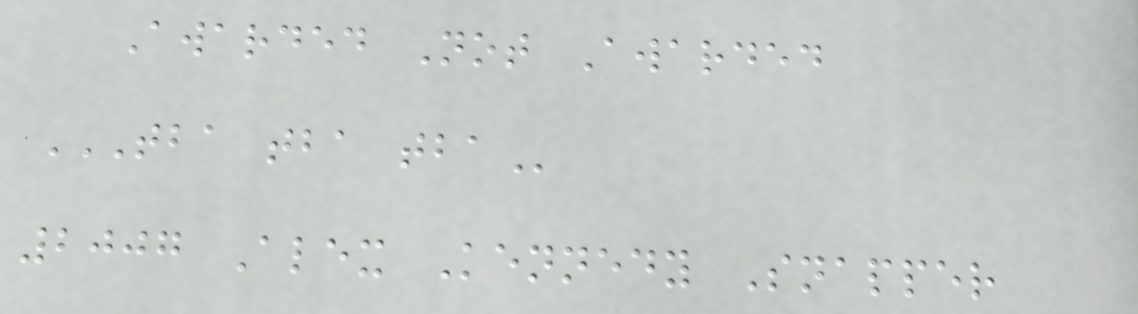Awarded Not Awarded
TBA TBA TBA
2007 Alex Kennedy Snapper
